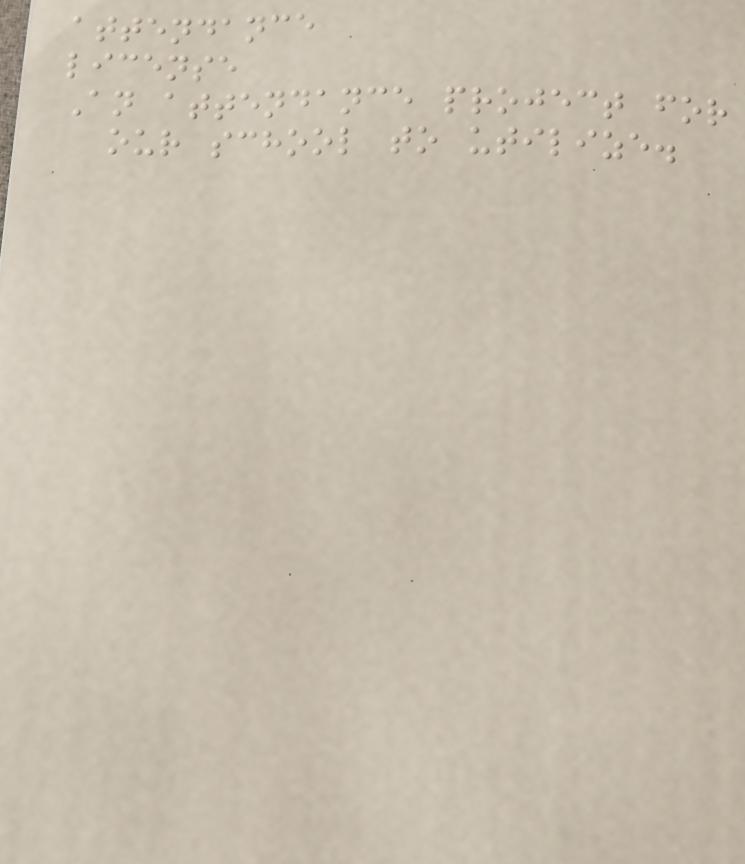attendance
license
An attendance project for
our school to utilize.
